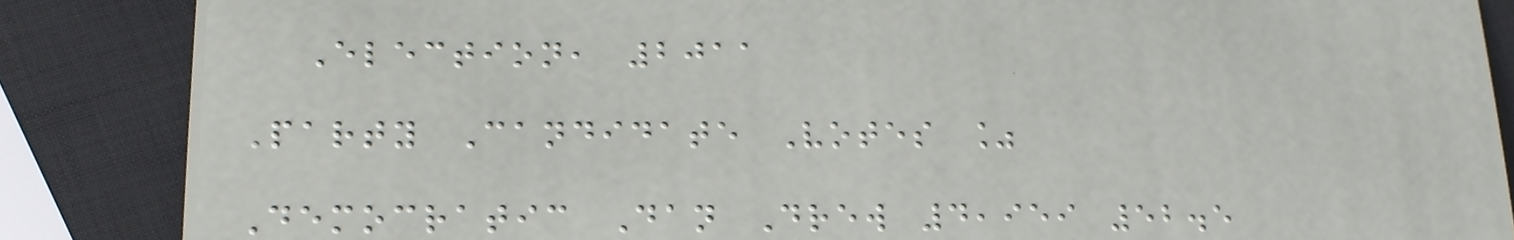Election, 2011
Party Candidate Votes %
Democratic Dan Drew 4,959 52.5
